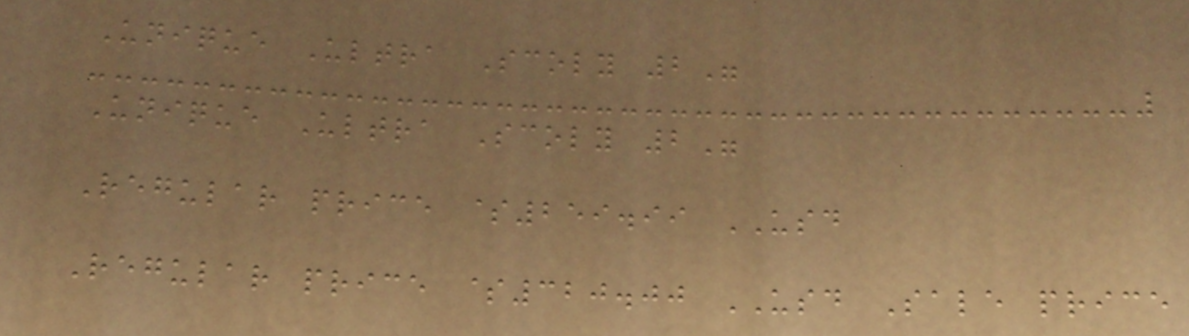Unique Ultra Scoly 2"
Unique Ultra Scoly 2"
Regular price $259.99 USD
Regular price $320.00 USD Sale price
